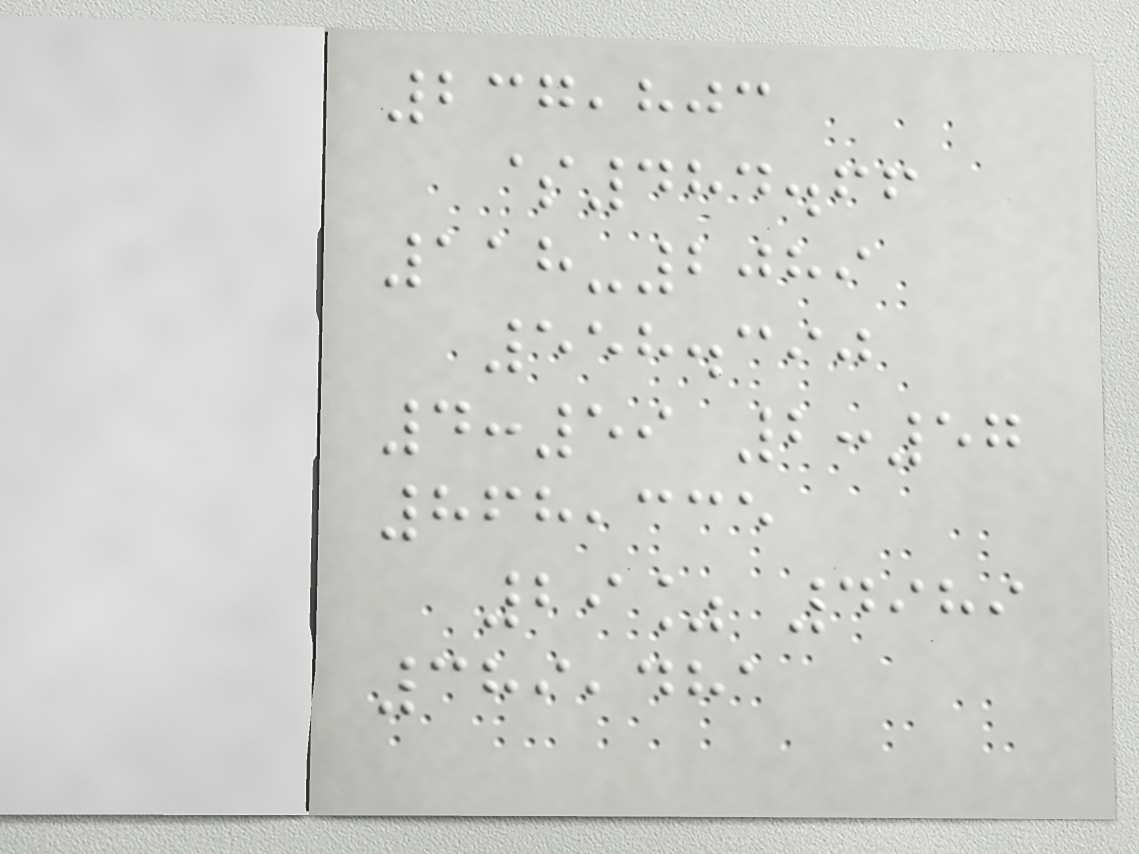237,803
$484.66
118-2089
558.390
4:59 2:57
868,335
29% 4989
389,481
